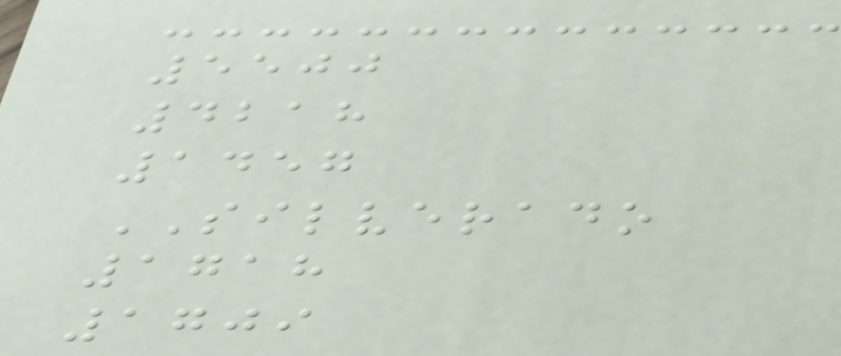5500
4218
1457
SILVERADO
1718
1709
